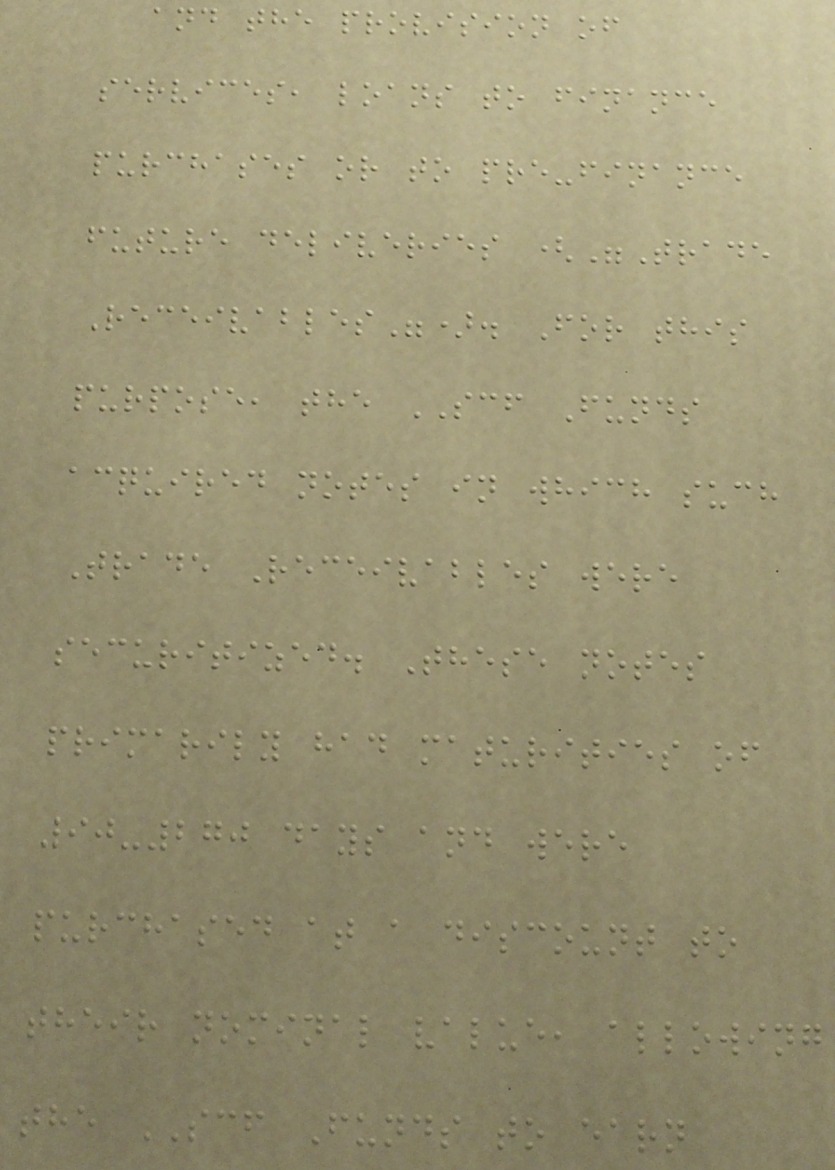and the provision of
services, loans to finance
purchases or to pre-finance
future deliveries ("Trade
Receivables"). For this
purpose, the SCF Funds
acquired notes in which such
Trade Receivables were
securitized. These notes
primarily had maturities of
90-270 days and were
purchased at a discount to
their nominal value, allowing
the SCF Funds to earn
